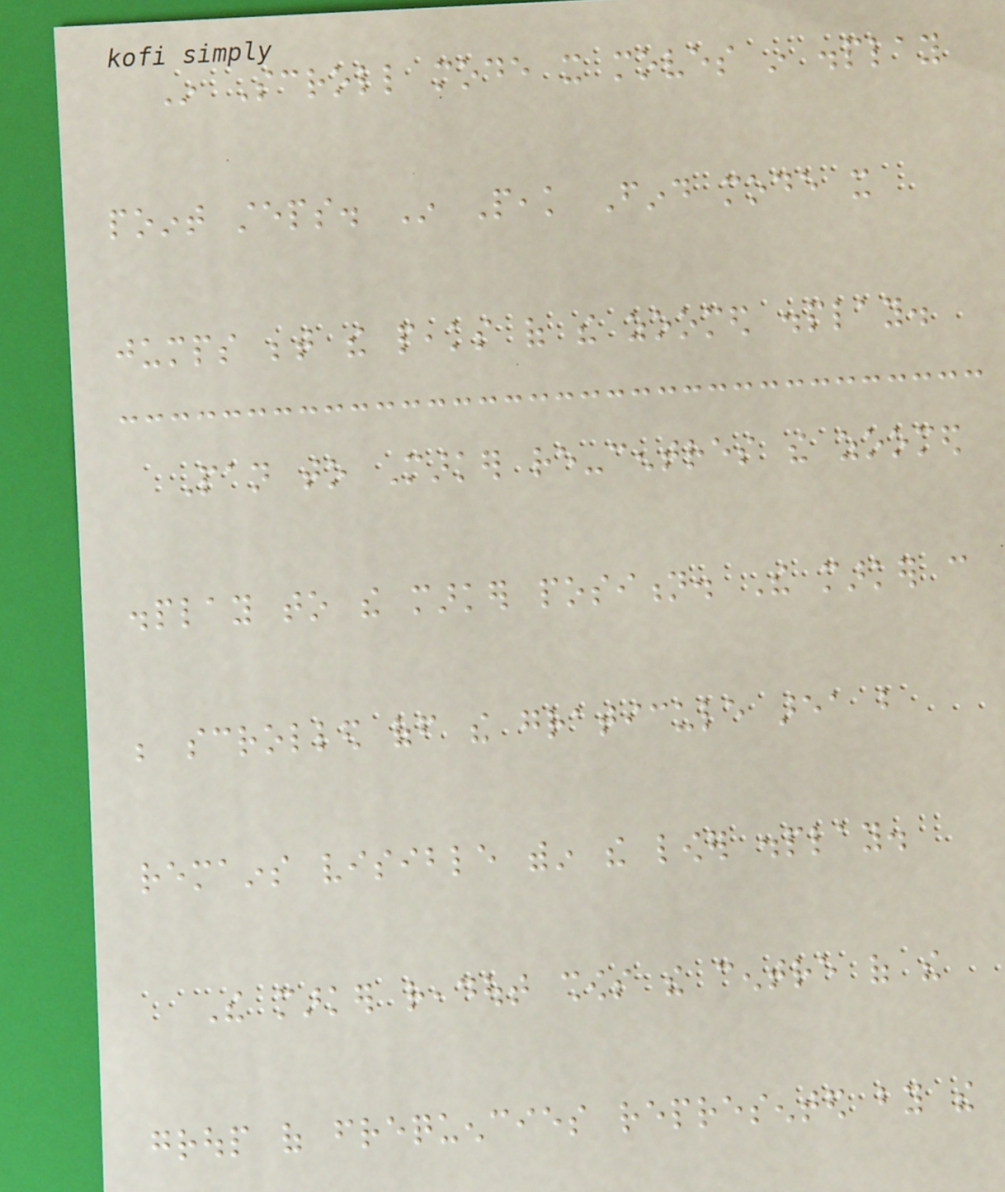In Scroll mode it moves in display
point steps. In Peak Find mode it
jumps between the peaks of the zoomed display.
Pan to Marker re-centres the zoomed
display to the marker position. The marker can
be scrolled off the graticule area but
remains visible within the lower display.
The marker readout shows the centre of the
group of frequencies represented by the
